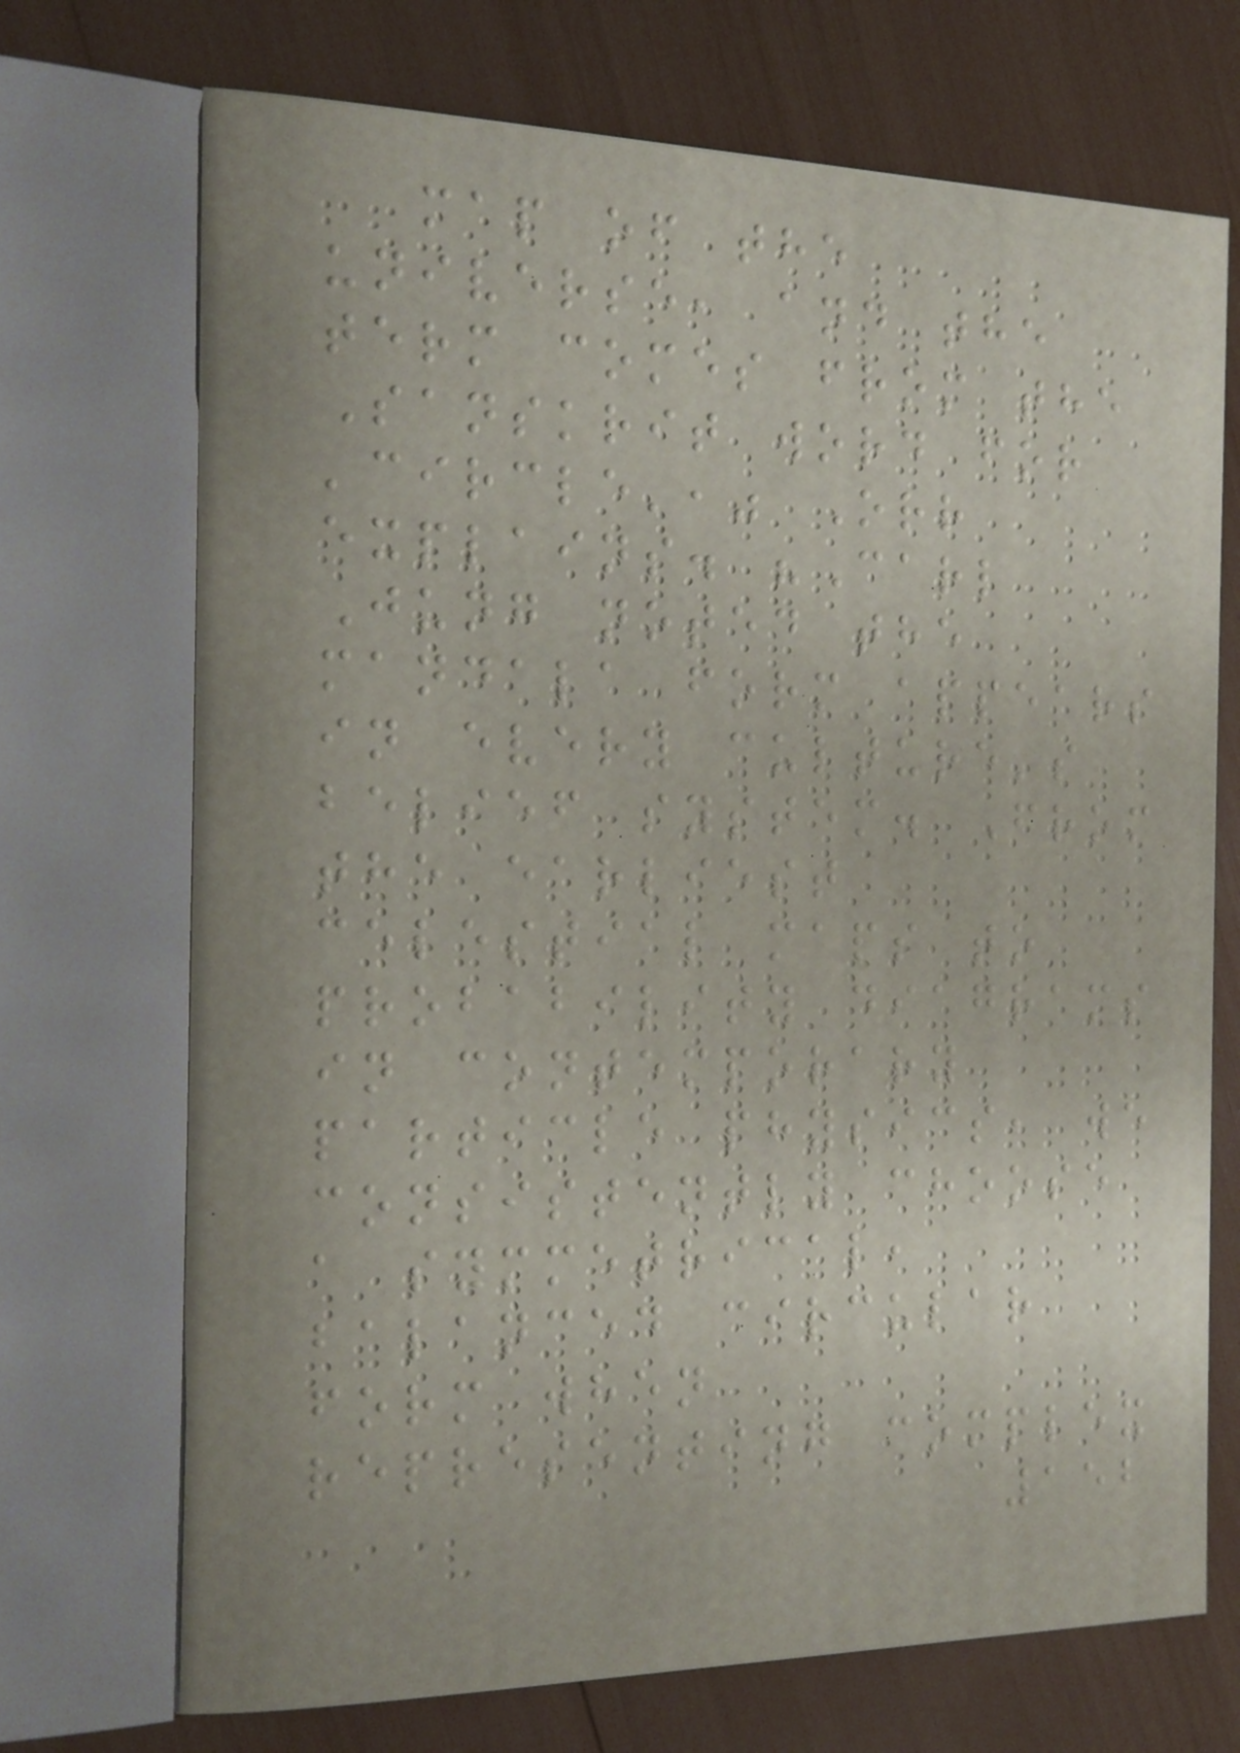map of the
universe, and the
term comes from the
Sanskrit word for
'circle'," Orr
explains. "Carl
Jung noted the
mandala form appears
in every culture's
belief system. From
the earliest
celestial maps to
probability diagrams
in contemporary
particle physics, we
consistently choose
a symmetrical,
balanced circular
form when
representing complex
152
